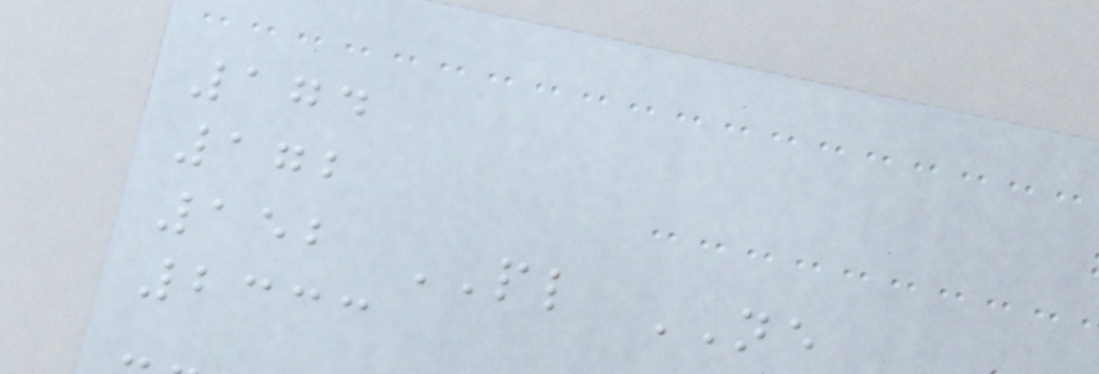174
172
152 PL NE
2333
